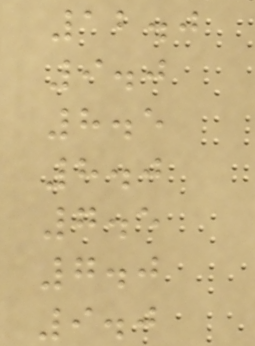12.0
9.0
8.5
8.0
7.5
7.0
9.0
